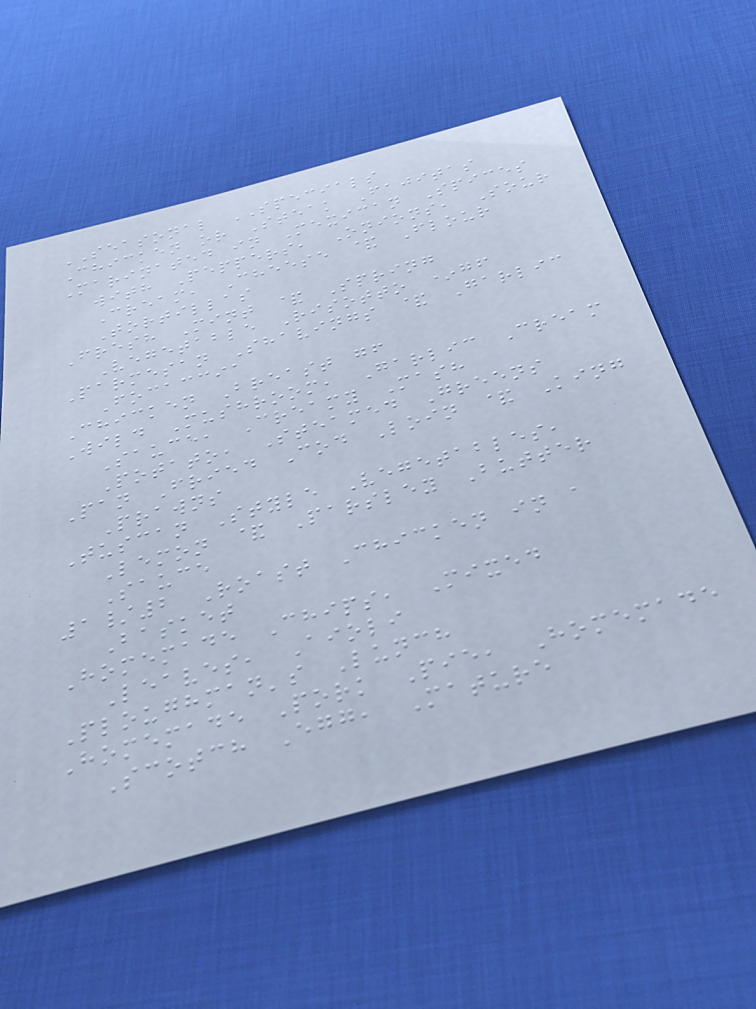SEASONAL SPECIALS
Chicken or Steak Fajitas
Marinated in Mexican Spices
with Peppers, Onions, Sour
Cream, Cheese & Flour
Tortillas
Fresh Mint & Spring
Vegetable Risotto *gf
Parmesan Shavings & Garlic
Focaccia
Chicken Breast gf
Wild Mushroom, Garlic Cream
Sauce, Creamy Mash
Potato, Steamed Greens
Pan Fried Cod Loin & King
Prawns
Tuscan Style Vegetables,
Lemon & Parsley Butter
Sauce
1/2 Roast Chicken in a
Basket
Homemade Chips, Mixed
Leaves, Aioli
Ploughman's Lunch
Homemade Pork Pie, Homemade
Scotch Egg, Mature
